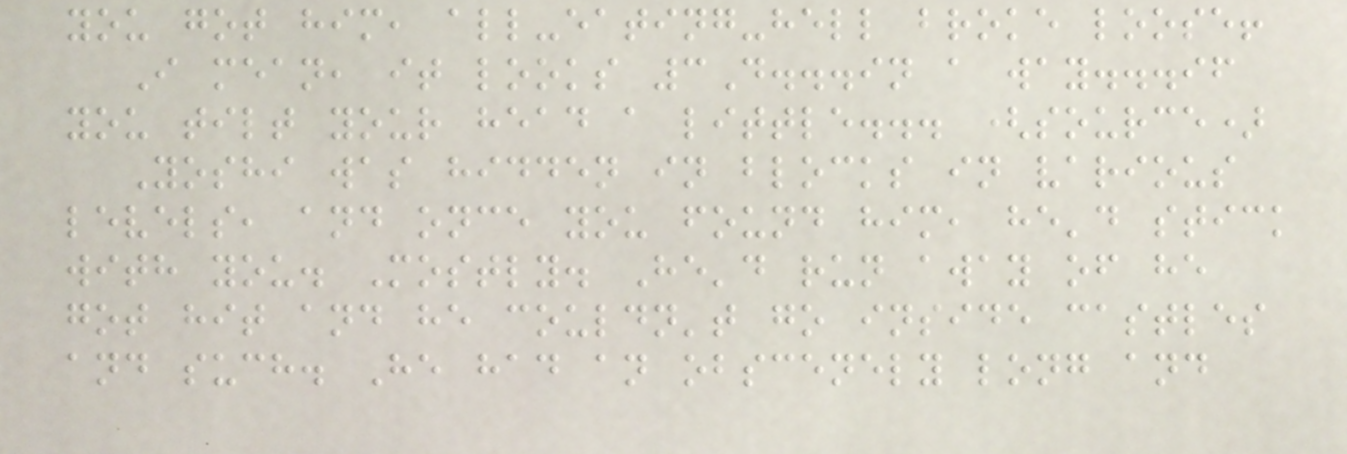you got him, all-eating-hell broke loose!
I mean, it looks 3D...in a way...if
you tilt your head a little... (source)
Yoshi was hidden in blocks in various
levels, and once you found him, he'd stick
with you. Mostly. He'd run away of he
got hit and he couldn't go inside castles
and such. He had an obscenely long and
